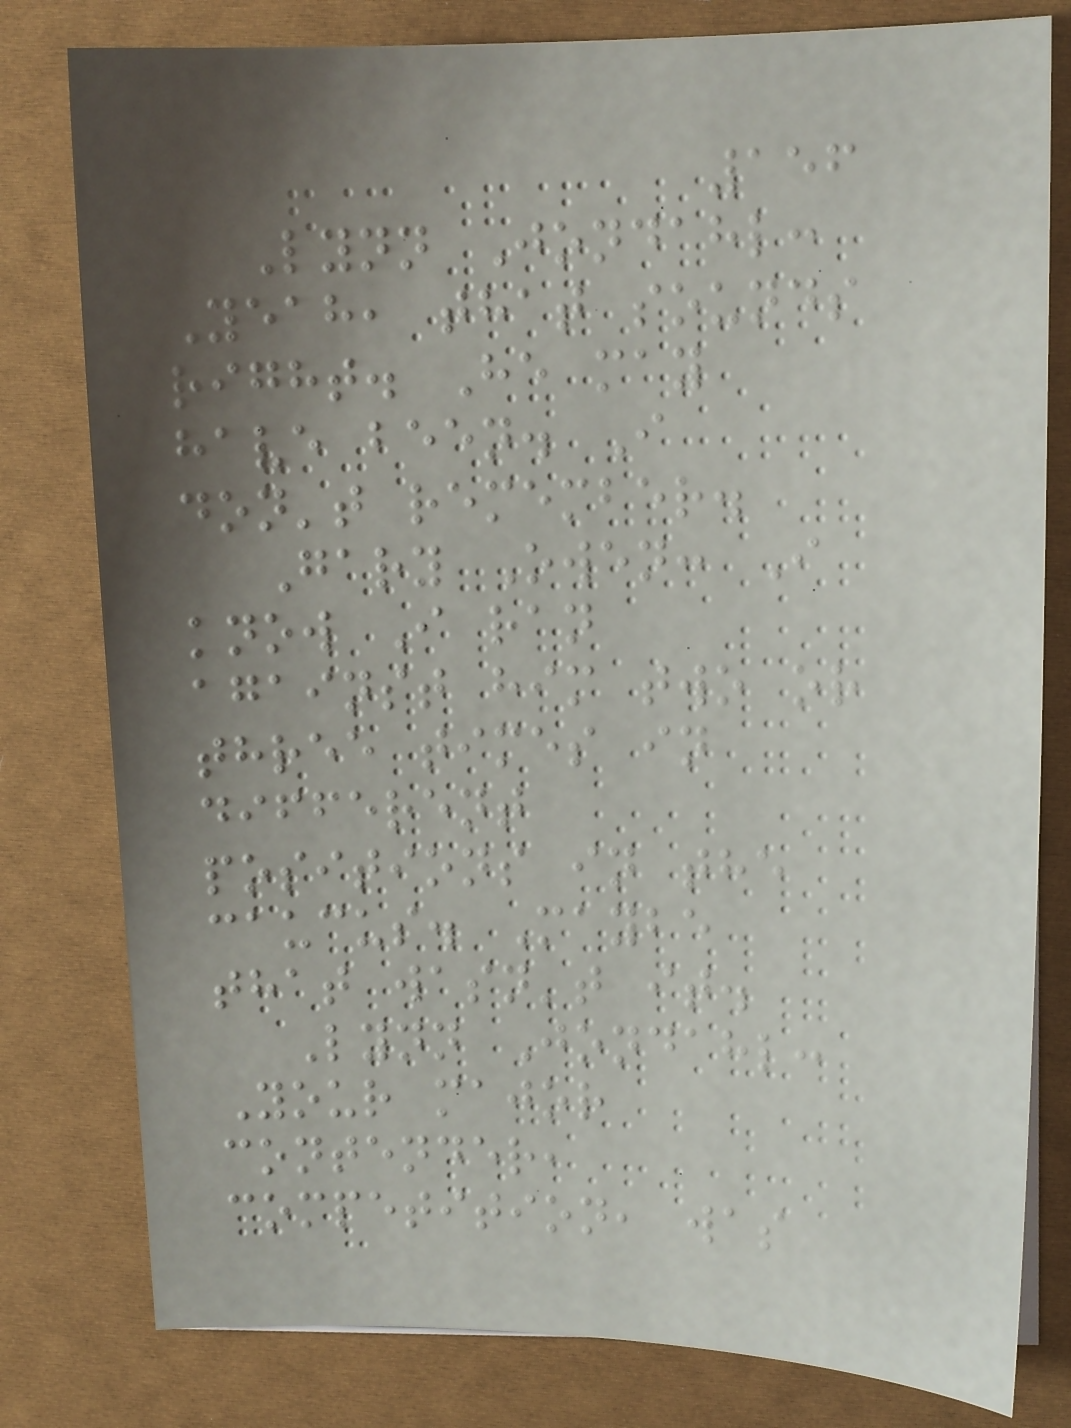156
Lynn Jondahl:
Yeah, that sounds
right. He may
have been. I
don't remember.
Gary Owen: I
know I ran
against him two or
three times in
different
positions in the
caucus. Maybe
that wasn't it.
Lynn Jondahl:
Your major
contender,
competition, was
